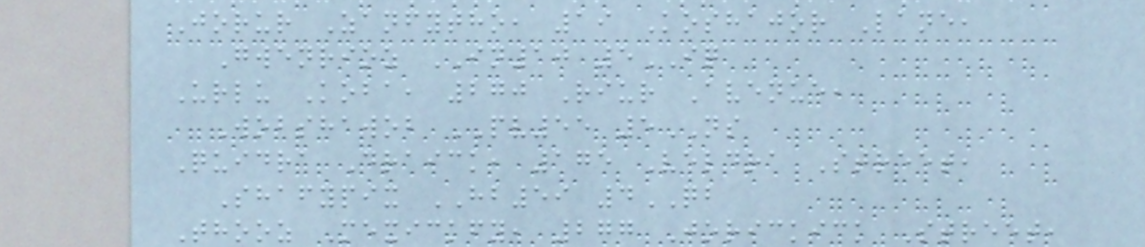Jorur Zanfytho, 19 Koshajor Lane,
Gwenrioz IN10 5IQ
Urlu Koba, 270 Riur Avenue,
Wobshawob PV55 5NS
Quidra Draick, 175 Veldra Street,
Shafypix HB59 4QB
Thooz Mexickfy, 277 Jorickick Street,
